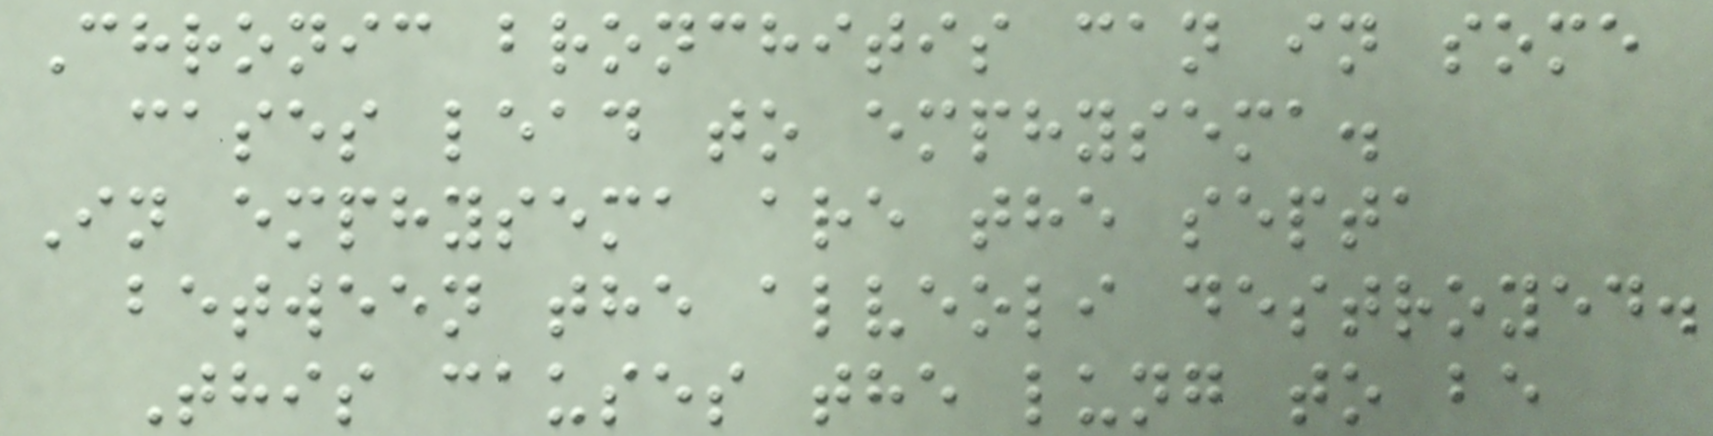Chronic bronchitis can in some
cases lead to emphysema.
In emphysema are the septa
between the alveoli destroyed.
This causes the lung to be
